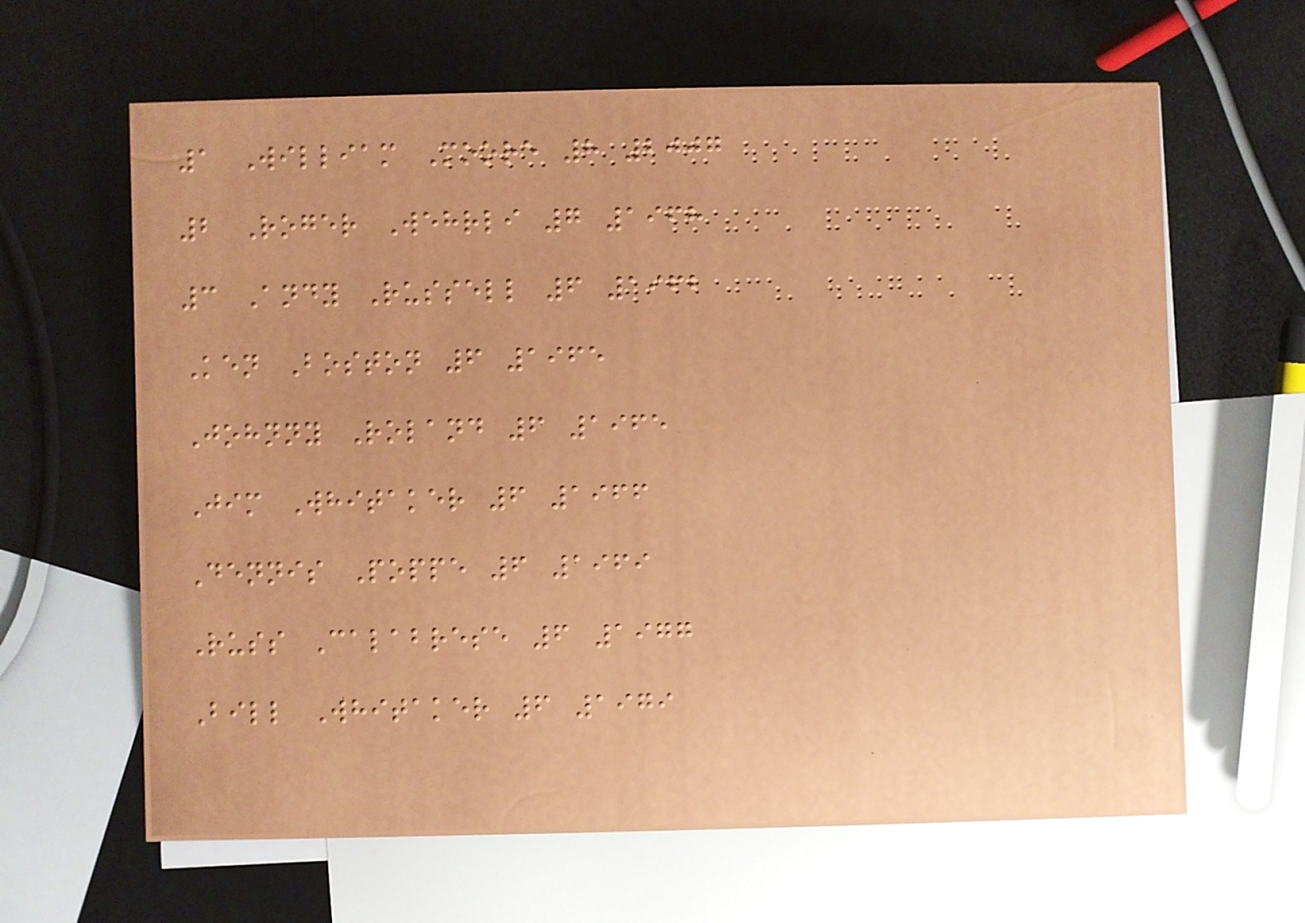1 William Moore 8 2007
2 Roger Wehrli 7 1968
3 Andy Russell 6 1962
Ken Boston 6 1965
Johnny Roland 6 1965
Jim Whitaker 6 1966
Dennis Poppe 6 1969
Russ Calabrese 6 1977
Bill Whitaker 6 1979
